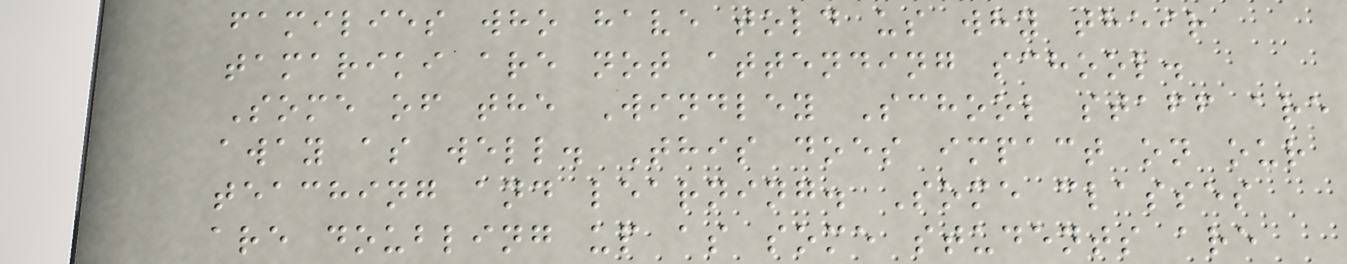families who have told us why their
tamariki are not attending school.
Some of the Windley School staff are
away as well. This does impact on our
teaching and learning. Some classes
are doubling up as some students are
